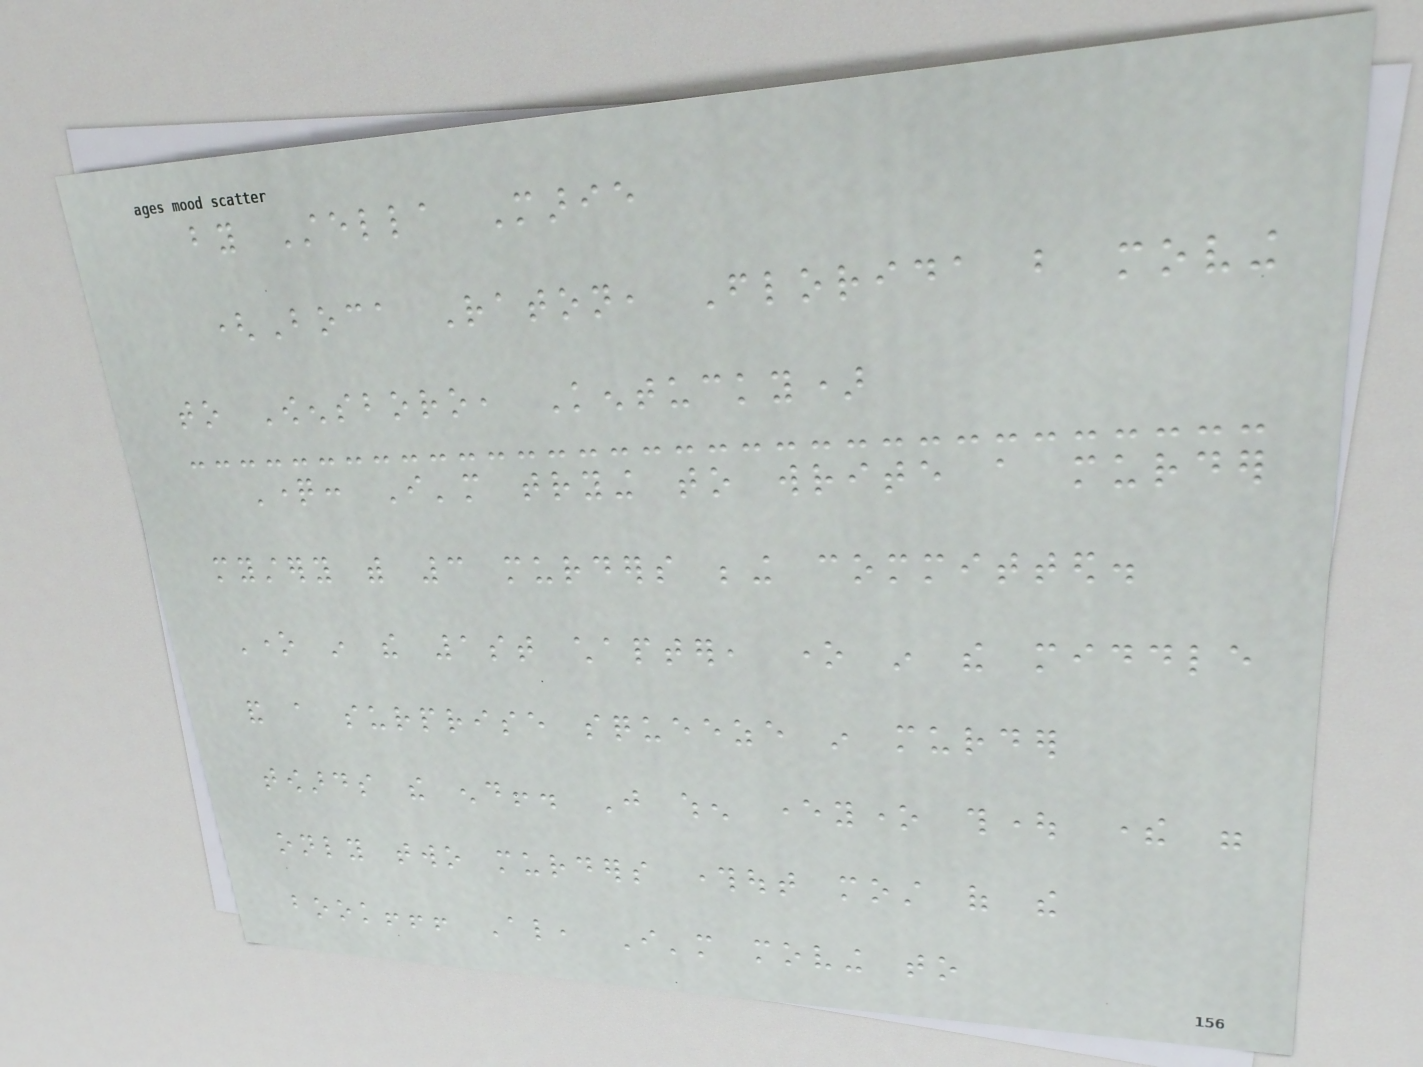by Stella Marie
(Boca Raton, Florida but moving
to Owensboro, Kentucky)
Question: I'm trying to write a murder
mystery with 3 murders being committed.
One in the 1st chapter, one in the middle
and a surprise squeeze in murder
towards the end!. Just when everyone thought there were
only two murders throughout most of the
book!!! Also, I'm moving to
